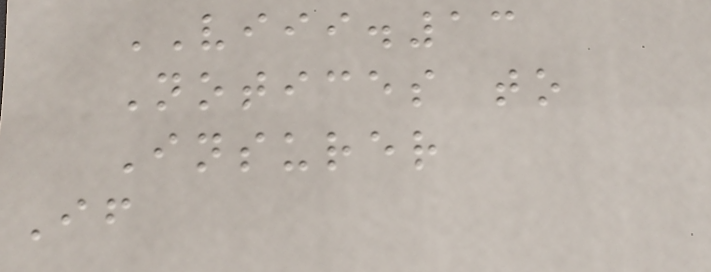VIII.13
Notices to
Insurer
If
